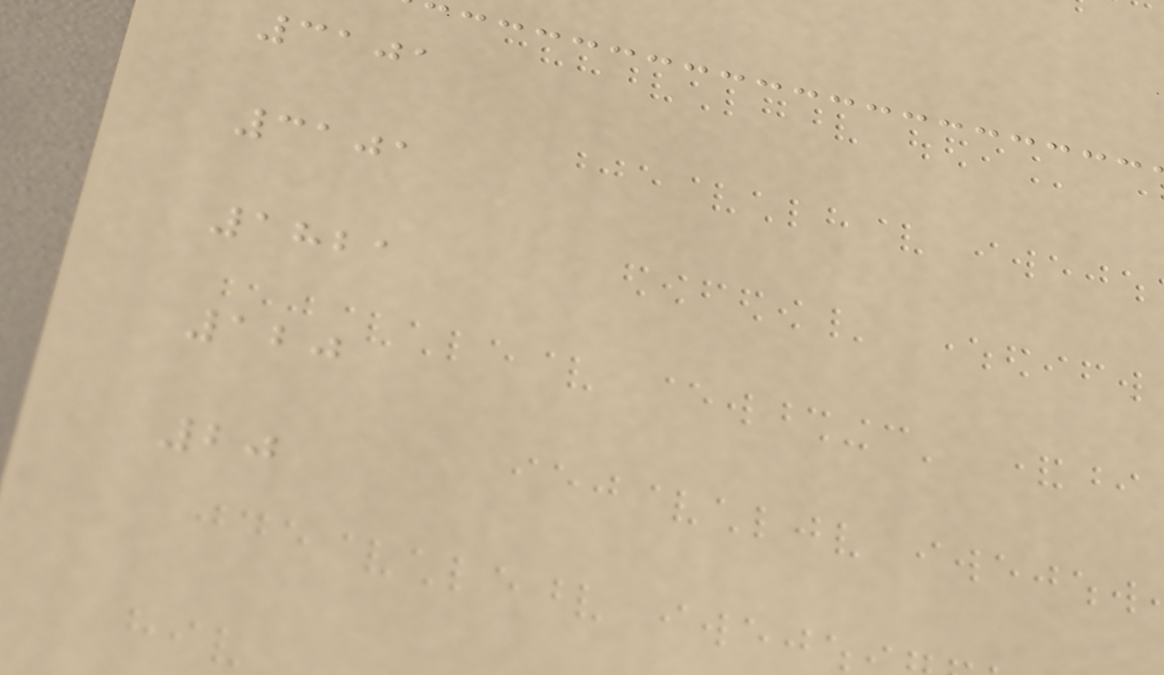3101
3101
1821
120
20
